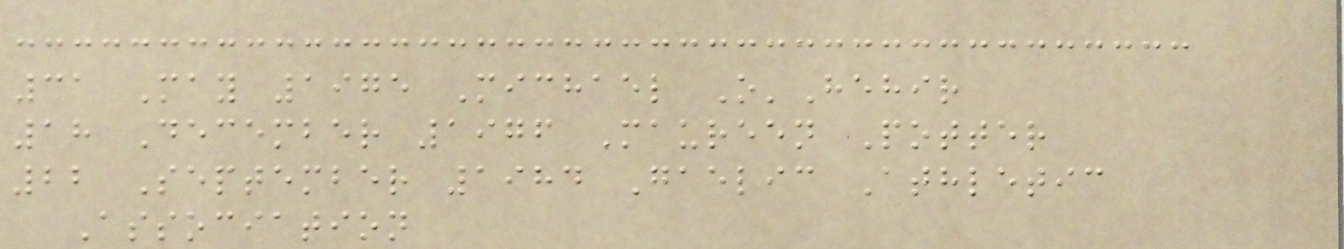31 May 1975 Michael O'Hehir
18 December 1976 Maureen Potter
22 September 1984 Gaelic Athletic
Association
